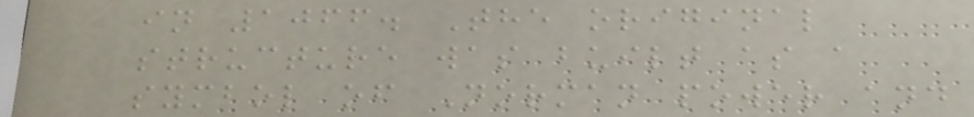in 1066. The original
structure was built as a
symbol of Norman power and
